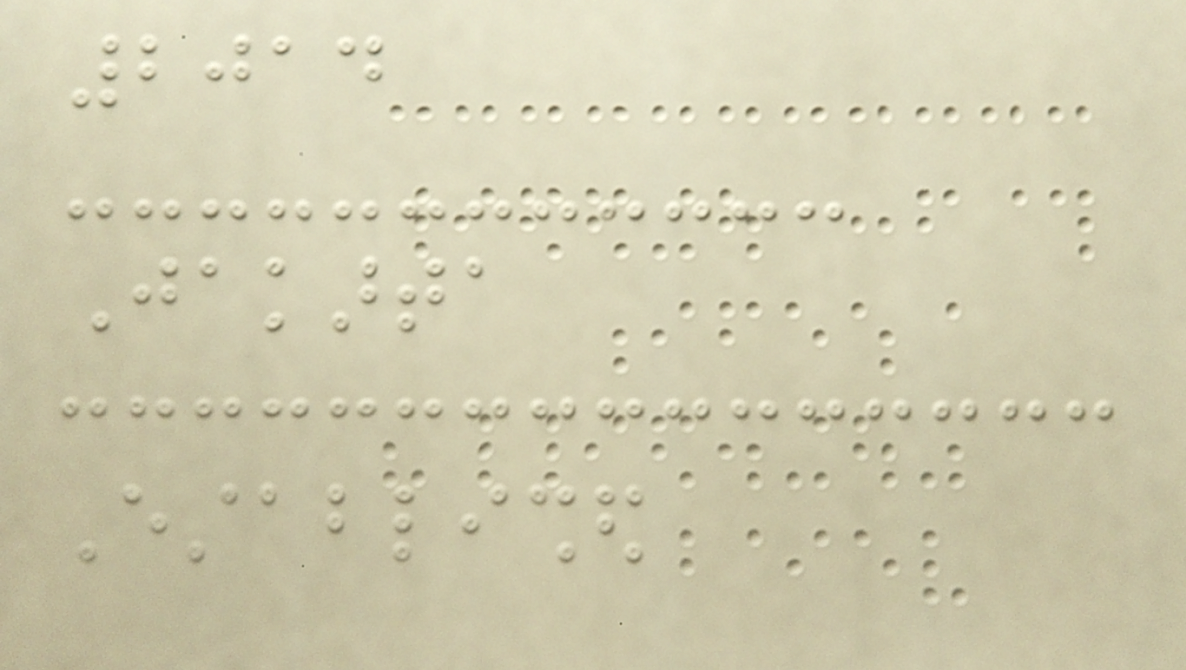2014
Jakarta
Established
